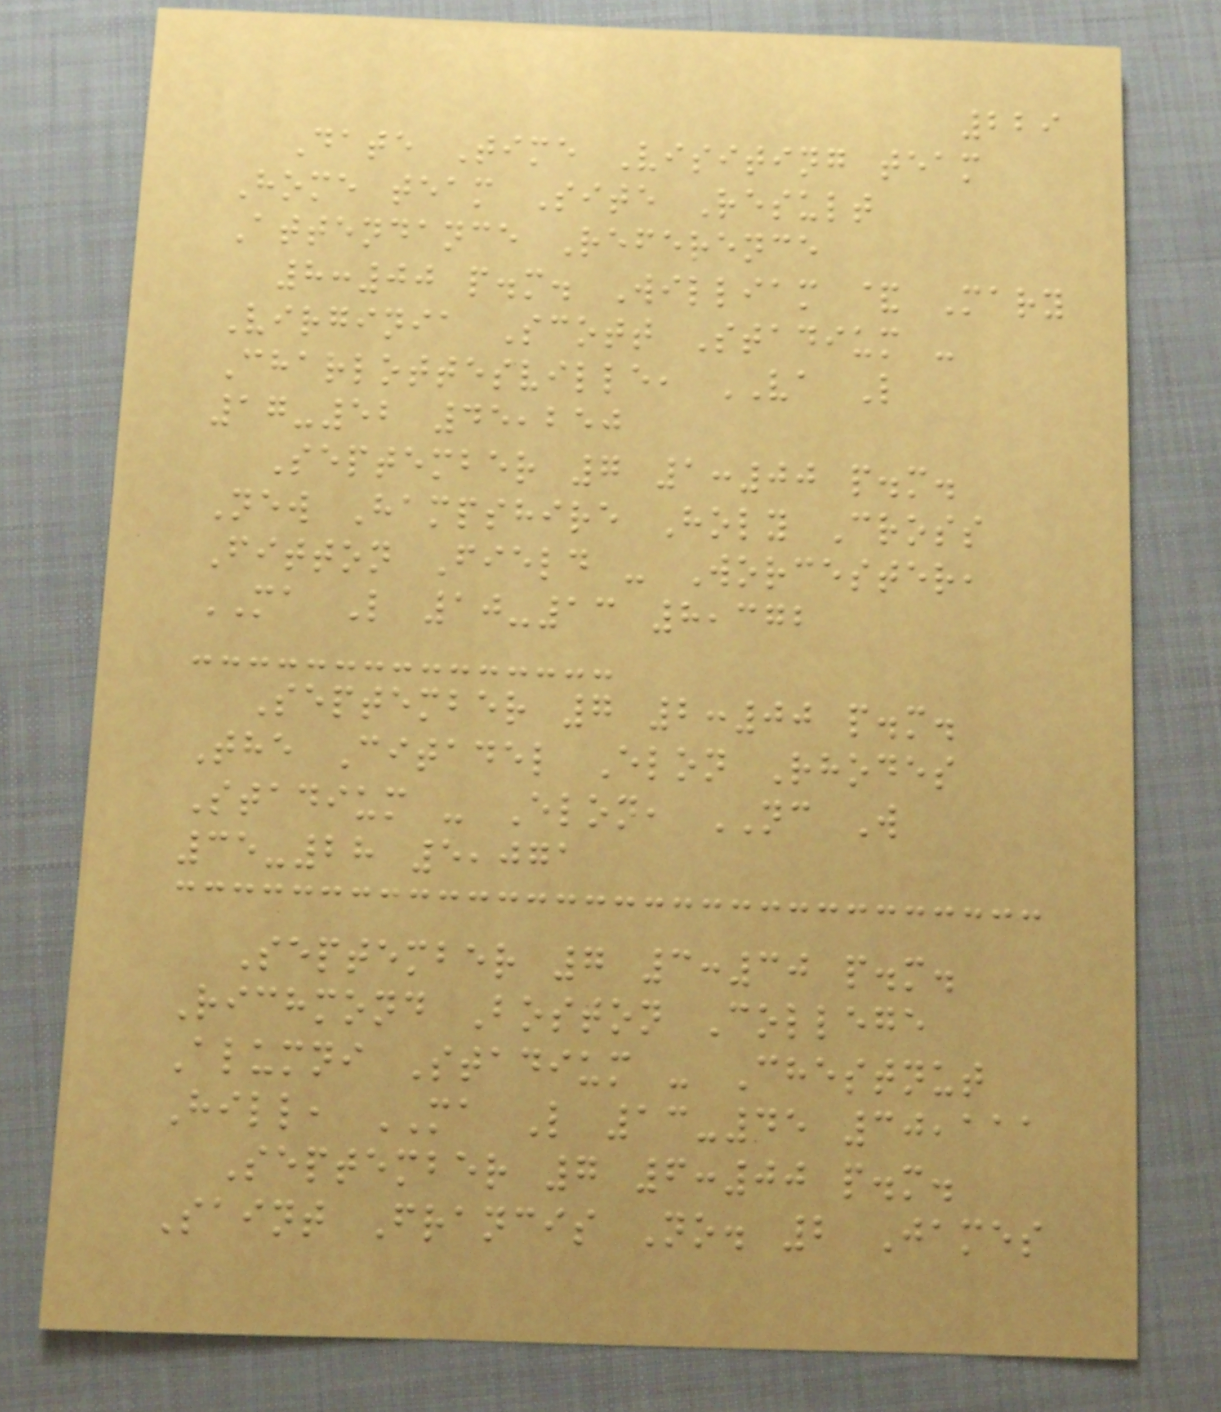229
Date Time Visiting team
Home team Site Result
Attendance Reference
8:00 p.m. William & Mary
Virginia Scott Stadium -
Charlottesville, VA L
17-52 45,250
September 7 1:00 p.m.
New Hampshire Holy Cross
Fitton Field - Worcester,
MA L 10-13 8,372
September 7 2:00 p.m.
The Citadel Elon Rhodes
Stadium - Elon, NC W
35-28 5,071
September 7 3:30 p.m.
Richmond Boston College
Alumni Stadium - Chestnut
Hill, MA L 13-45 30,111
September 7 6:00 p.m.
Saint Francis No. 2 James
